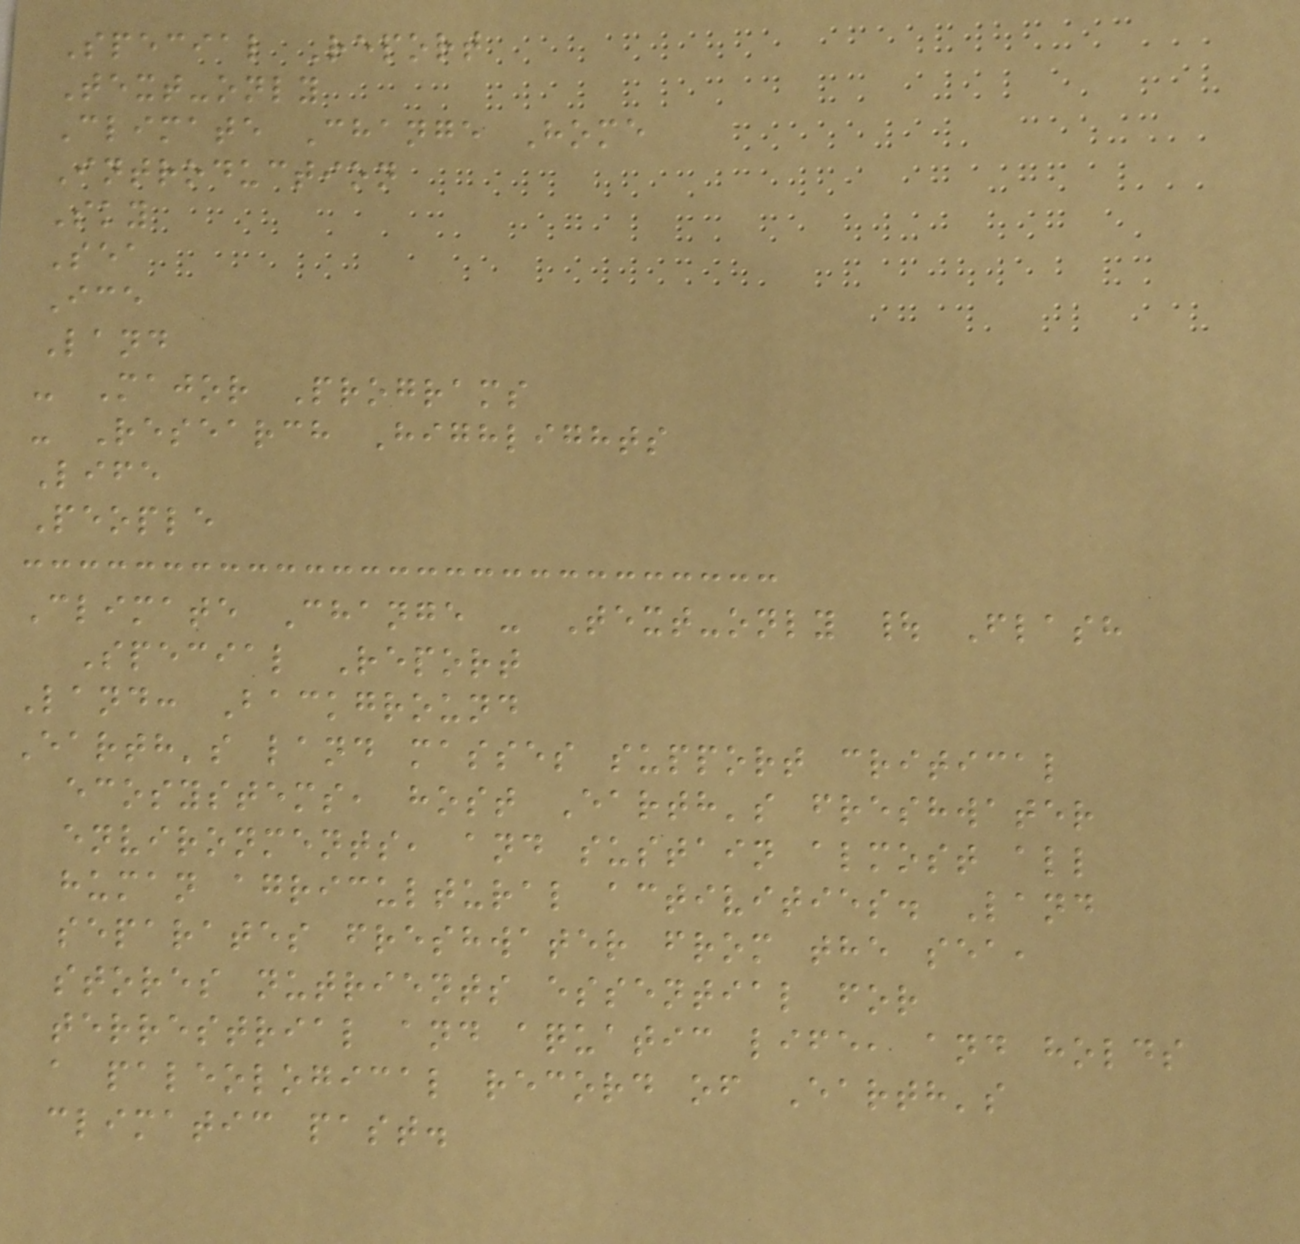Special Report
Text-only
Climate Change Home
Introduction
Sky
Sea
Ice
Land
- Major Programs
- Research Highlights
Life
People
Climate Change - Text-only | Flash
Special Report
Land: Background
Earth's land masses support critical
ecosystems, host Earth's freshwater
environments, and sustain almost all
human agricultural activities. Land
separates freshwater from the sea,
stores nutrients essential for
terrestrial and aquatic life, and holds
a paleological record of Earth's
climatic past.
